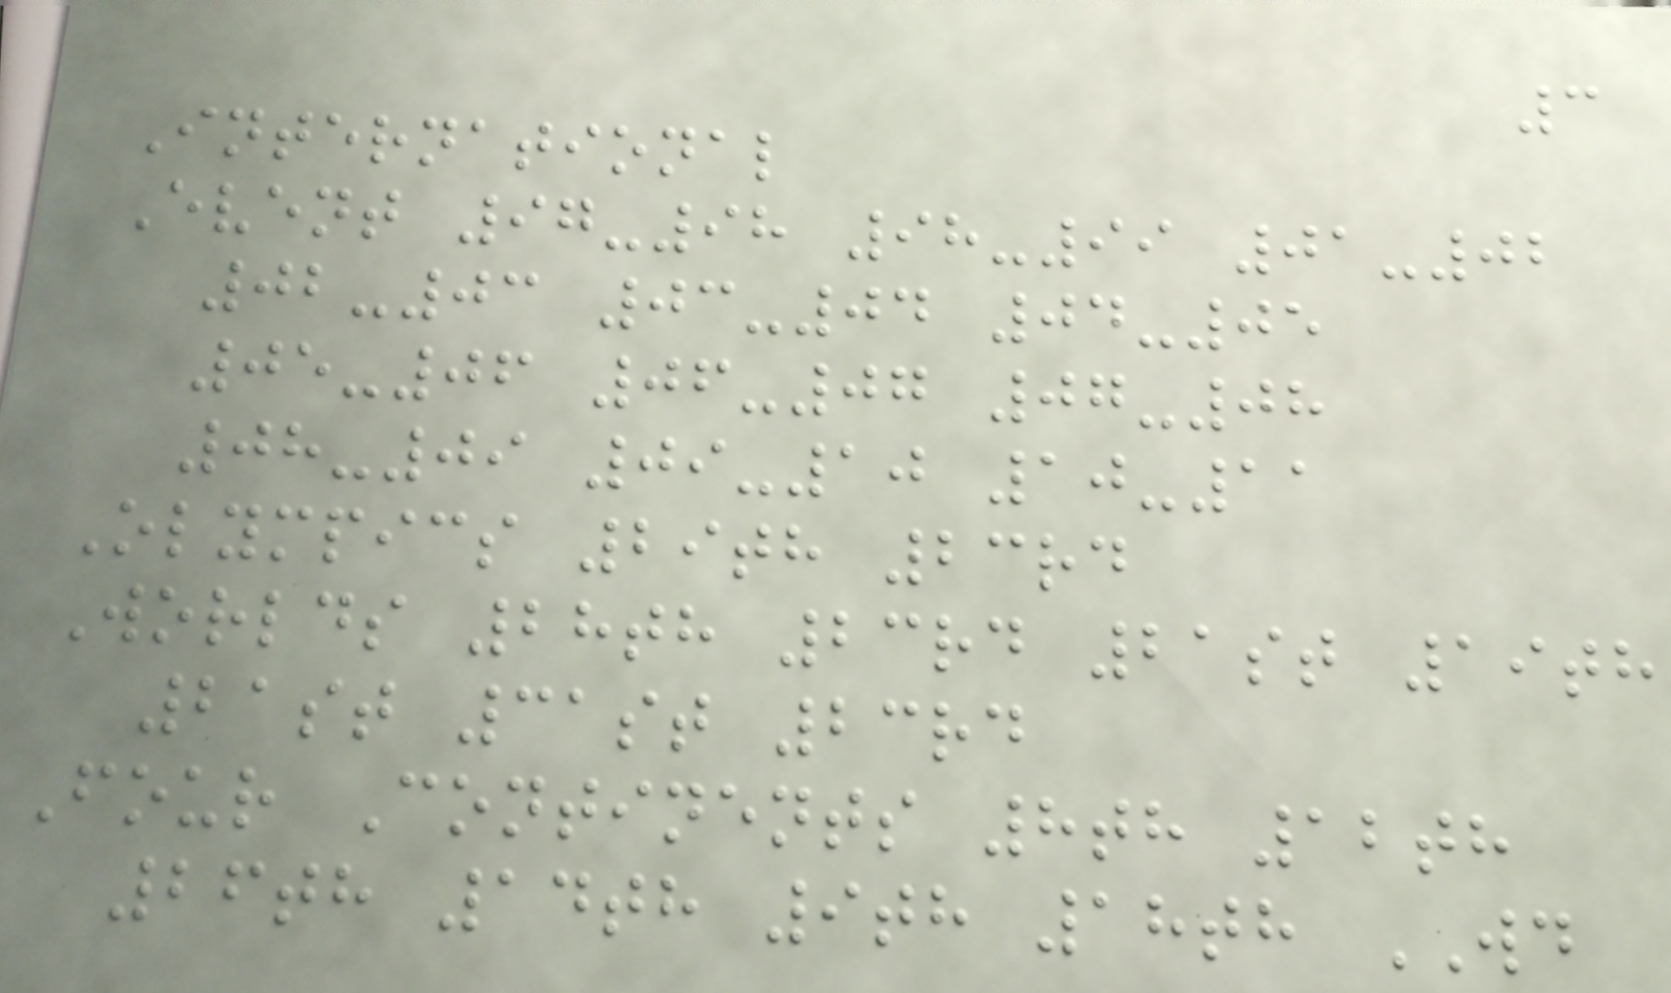3
International
Event 97-98 98-99 01-02
02-03 03-04 04-05
05-06 06-07 07-08
08-09 09-10 10-11
Olympics 29th 23rd
Worlds 28th 23rd 21st 19th
21st 31st 23rd
Four Continents 8th 12th
26th 14th 9th 18th WD
